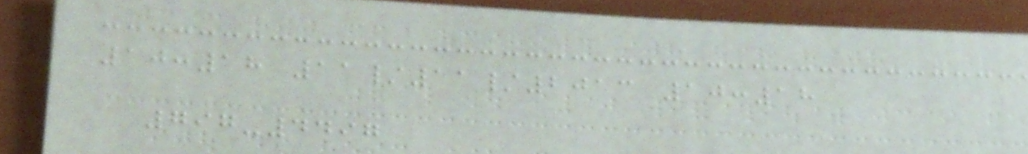10:18 11/11/2013 10:18
797-4497
